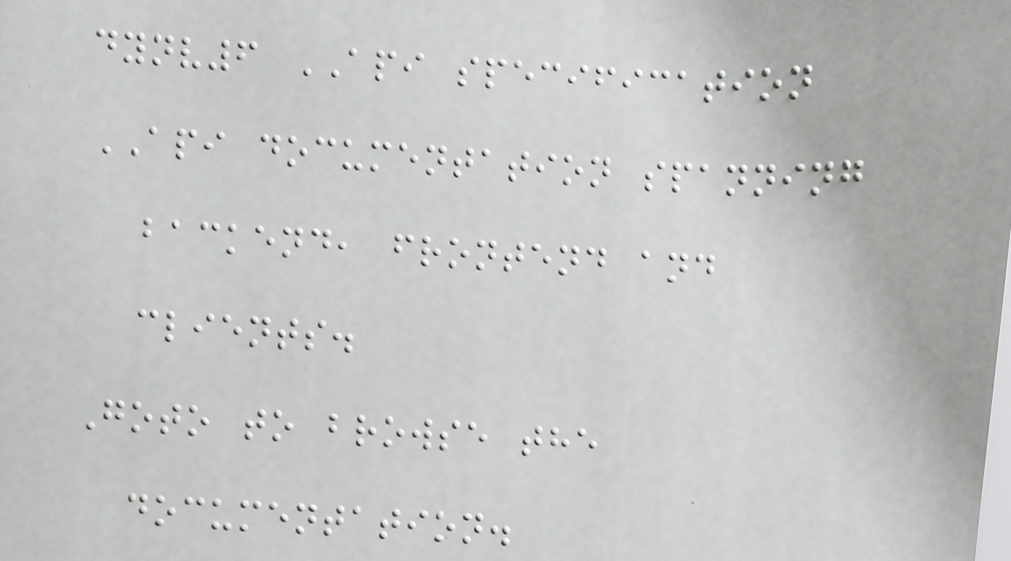dynv6 API specification
API documentation spanning
backend, frontend and
clients.
Goto to browse the
documentation.
